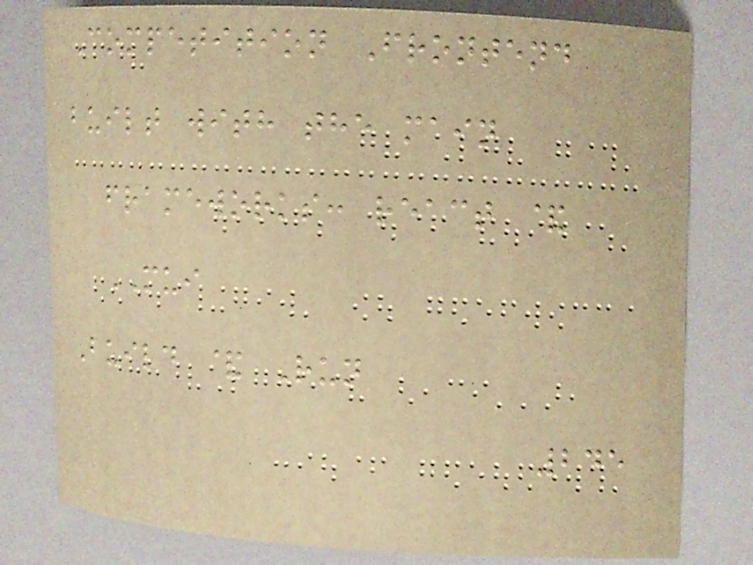Competition Frontend
built with the main
frameworks: react &
MUI
Build & Run
245
